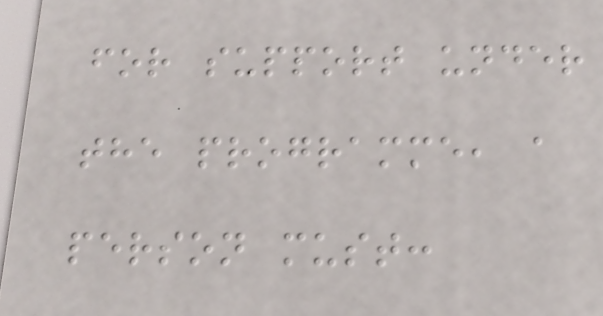for support under
the programme, a
person must:
